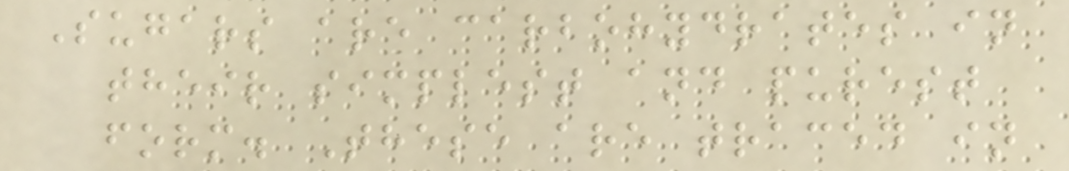Sugars are carbohydrates in
their simplest and purest
form. These are traced in
